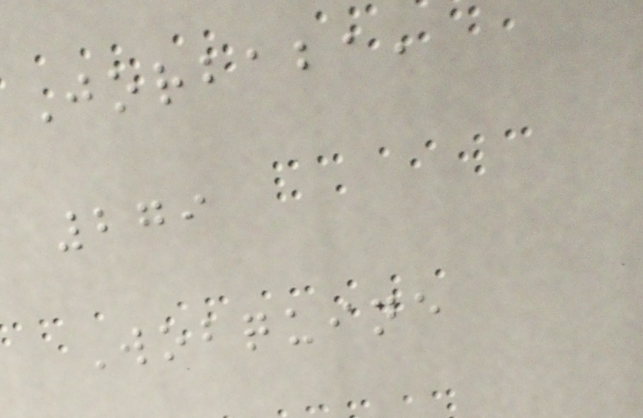Jorbaba,
279
Wobquine
